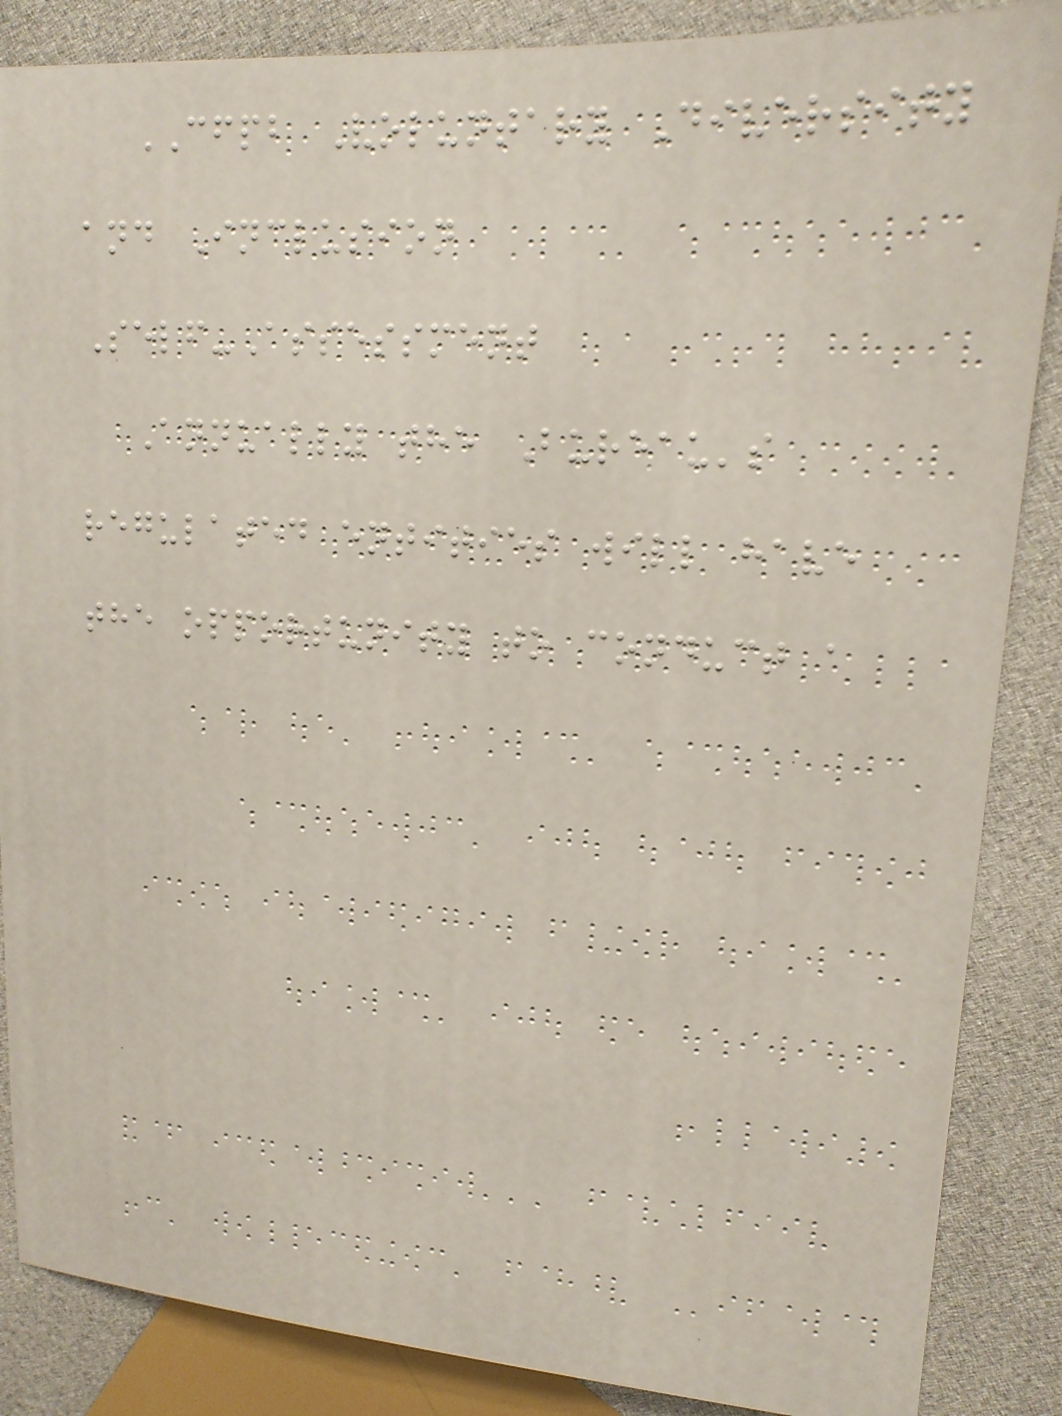CFPB Voluntary Diversity
and Inclusion
Self-Assessment
Annually the Bureau's
regulated entities will have
the opportunity to conduct a
